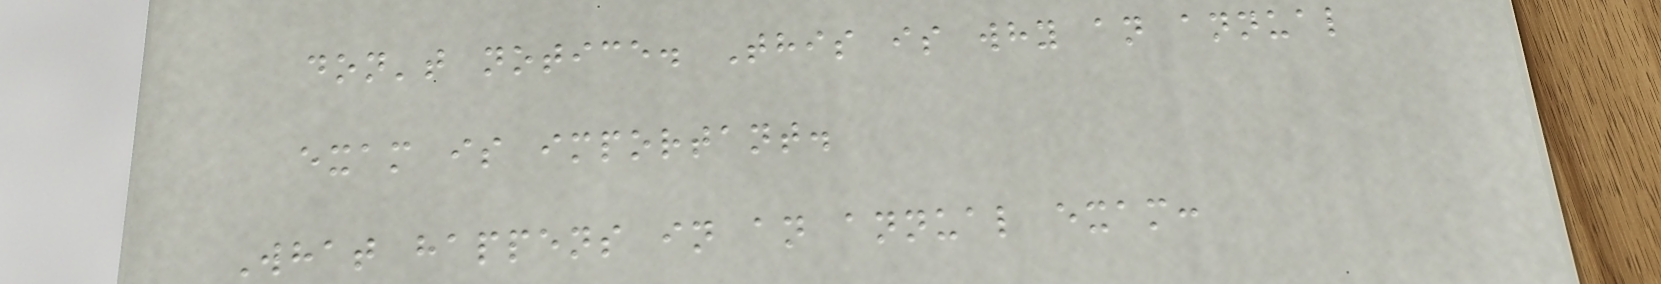don't notice. This is why an annual
exam is important.
What happens in an annual exam:
